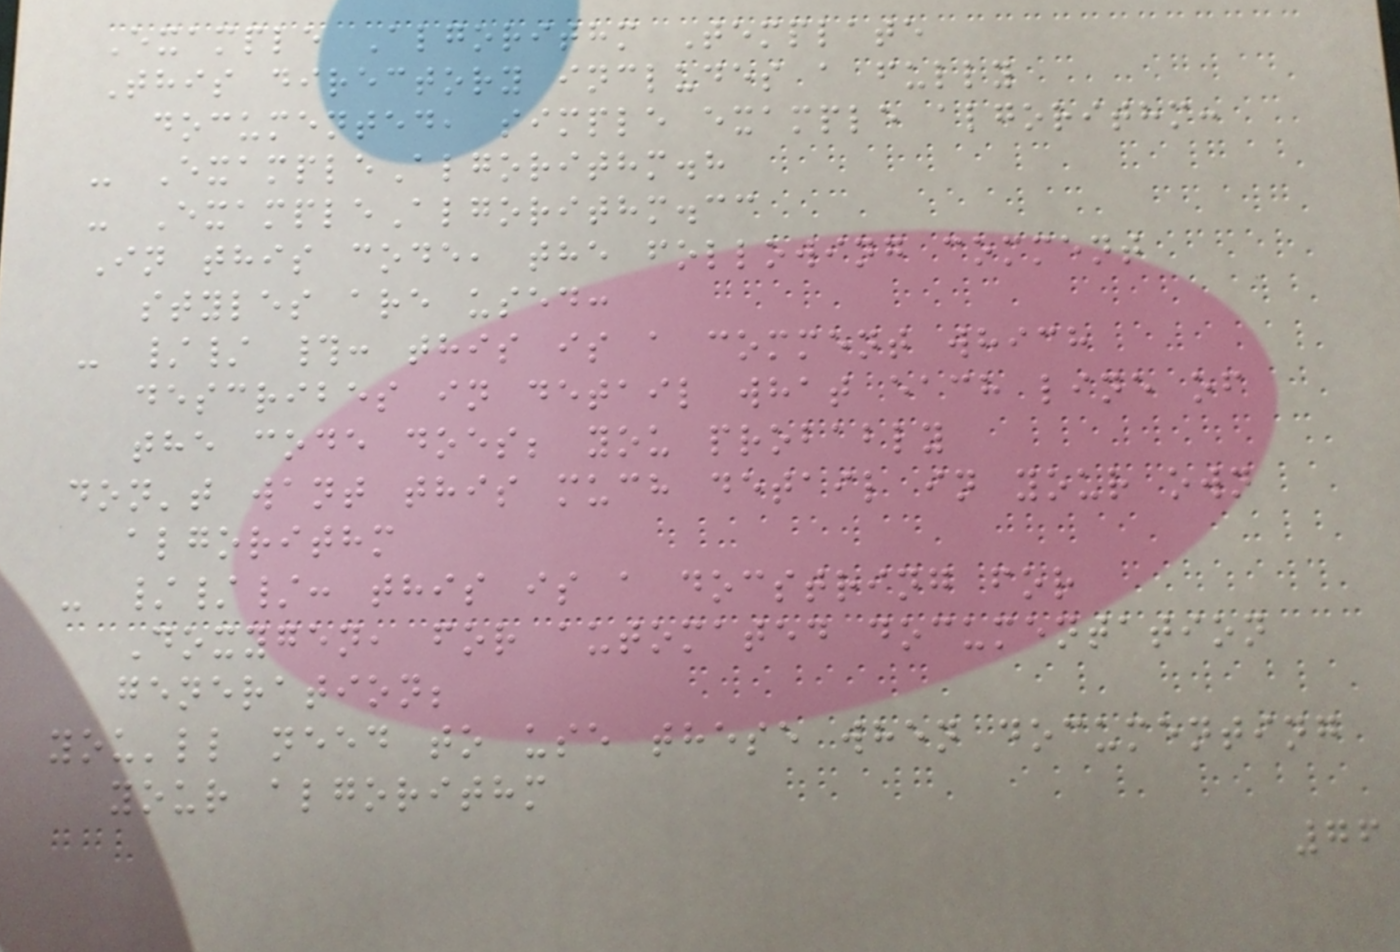Example Algorithm Template
This directory includes a fully
documented, simple example algorithm:
- ExampleAlgorithm.h
- ExampleAlgorithm.cc
In this code, the following comment
styles are used:
- // #: this is a comment which
describes in detail what each line of
the code does; you probably
don't want this much detail in your own
algorithm
- ///: this is a docstring for
Doxygen, for automated documentation
generation;
you'll need to use these when documenting
your algorithm
76
